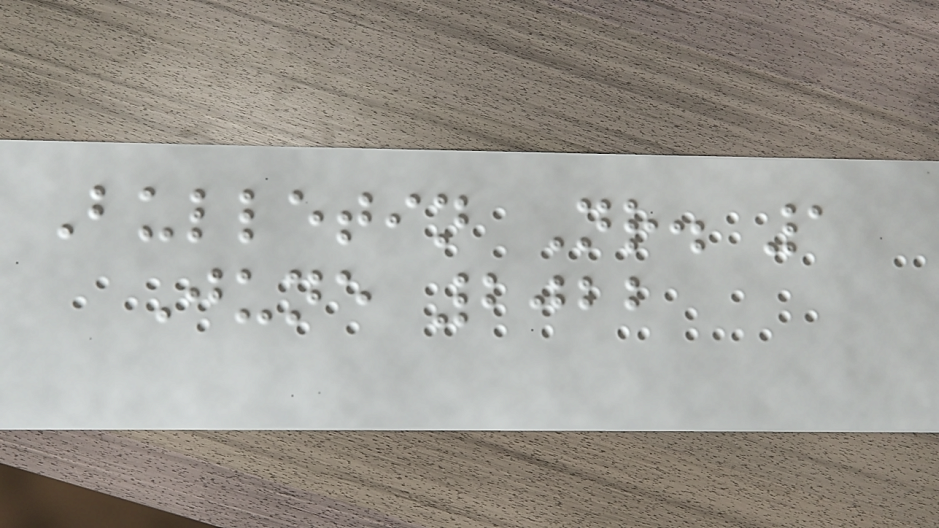Bulletin Nr. 1
June 2022
